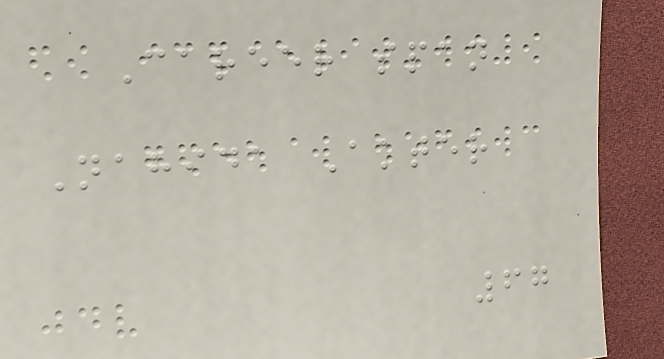Career span
Nahida Akter
67
